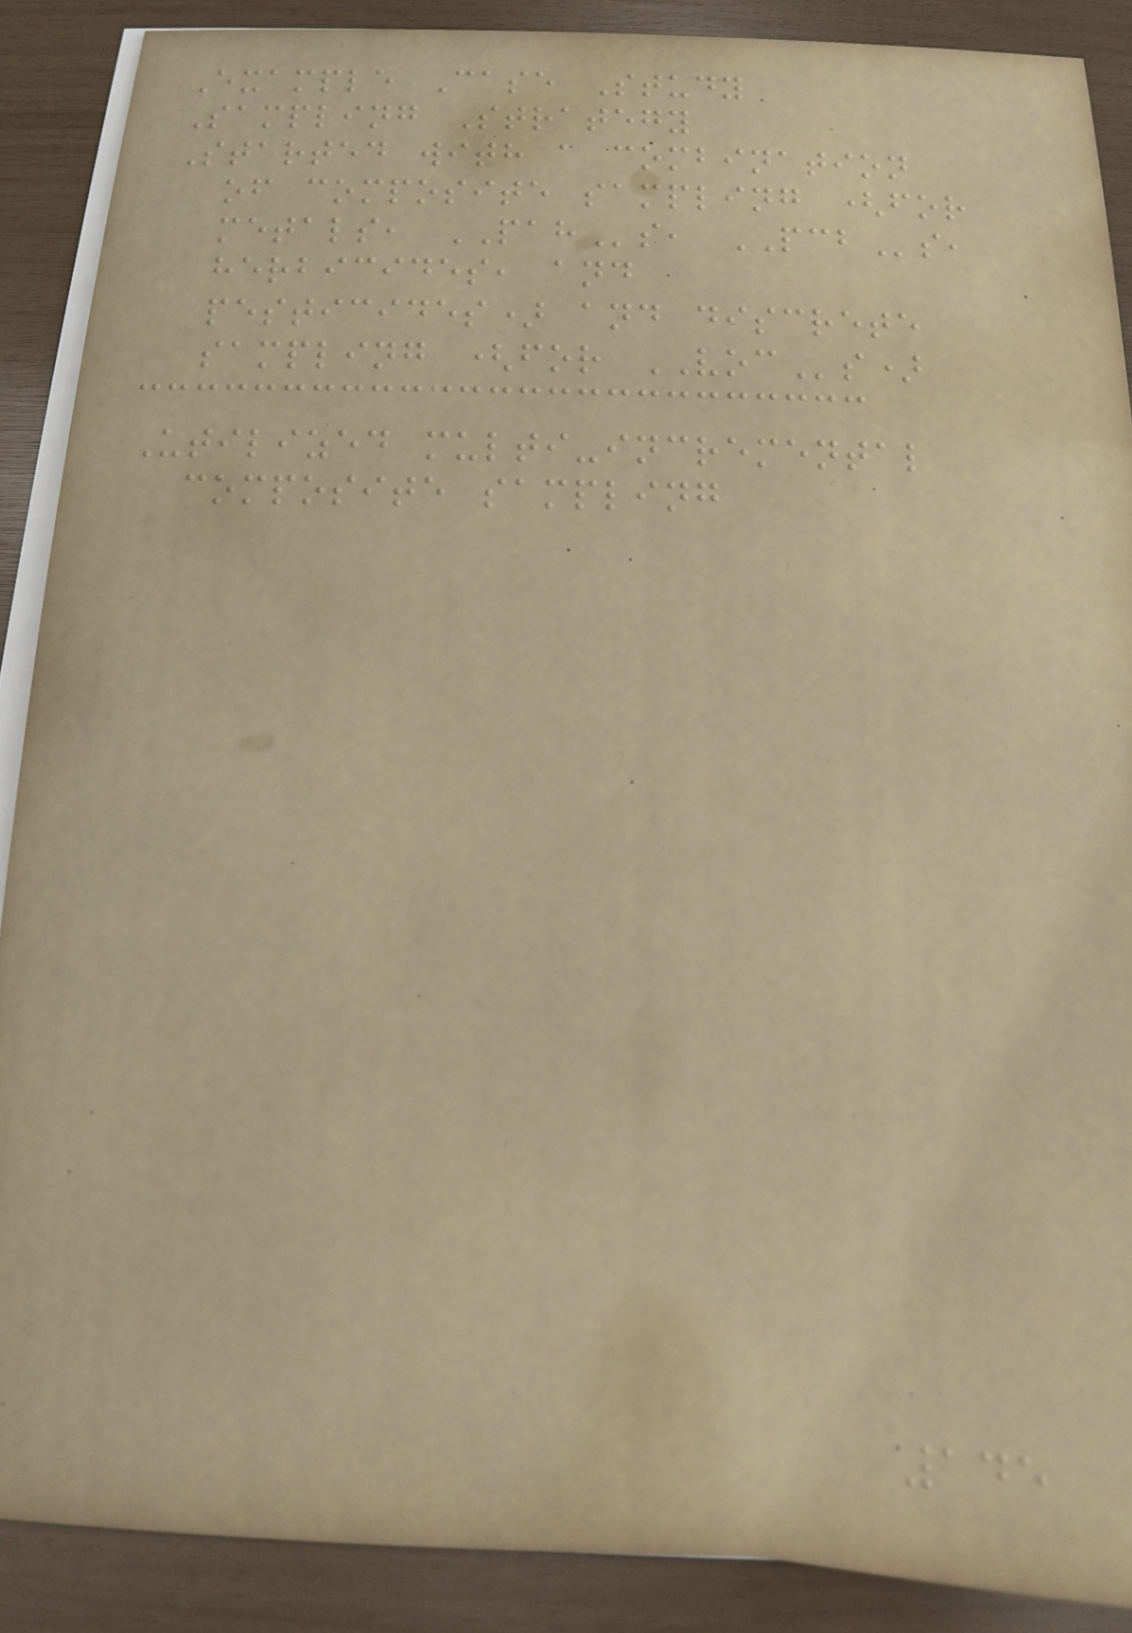Example Case Study
Sampling Strategy
Started with a combination
of composite sampling (for
metals, PAHs, PCBs,
herbicides, and
pesticides) and discrete
sampling (for VOCs)
Utilized multi-incremental
composite sampling
145
